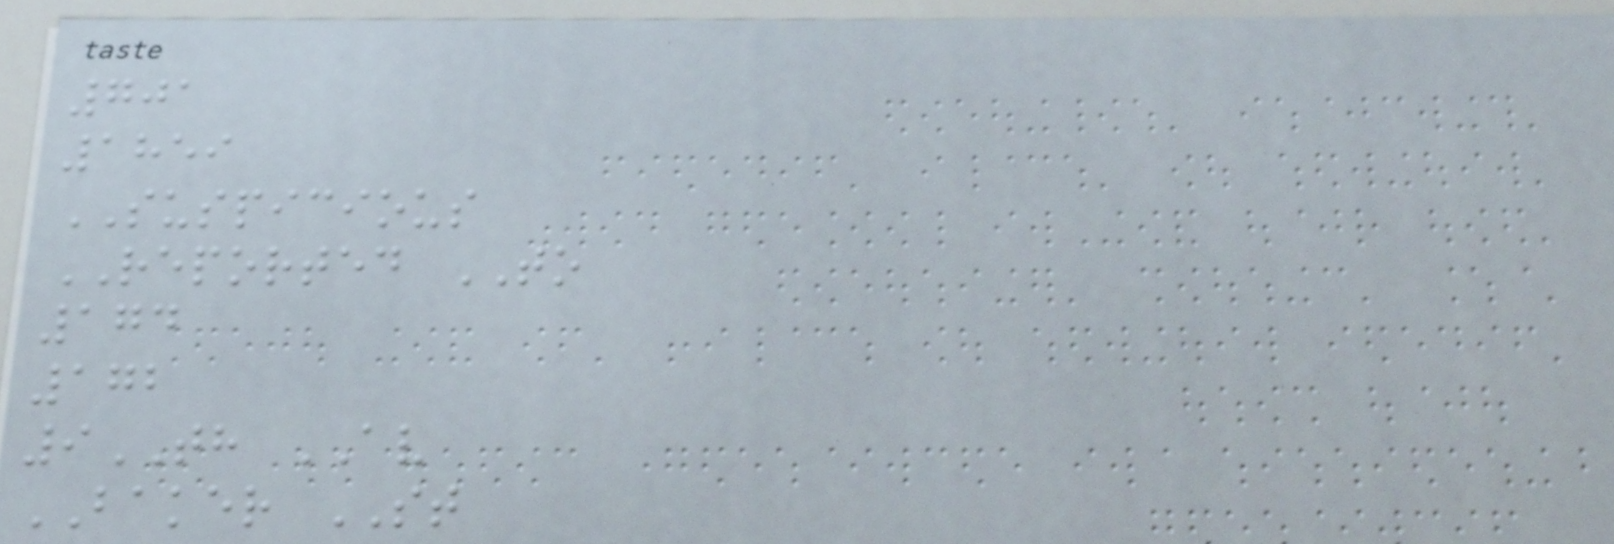701
1859
SUSPICIOUS
REPORTED TO
174
172
9TH AV
BAKER ST
